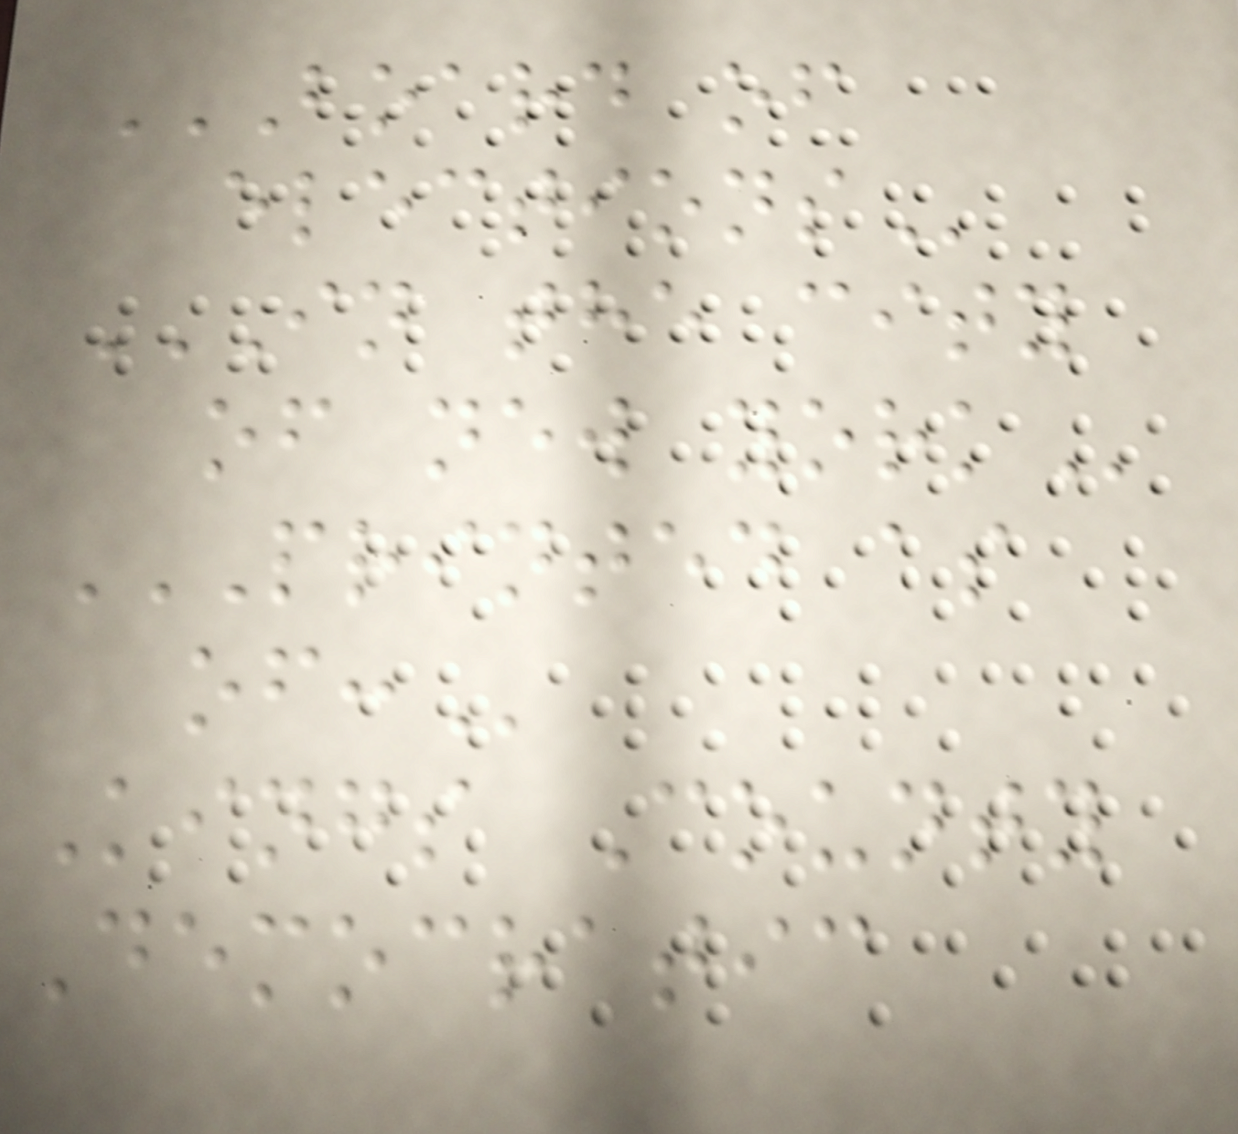BOARD OF
ELECTIONS
IN THE CITY
OF NEW YORK
PRINTED AS
OF:
Kings County
Democratic
